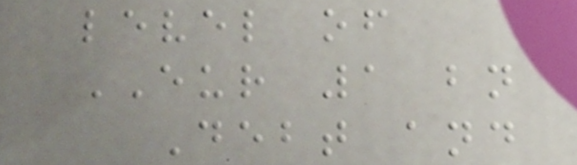level of
EUR 1 bn
Debt and
